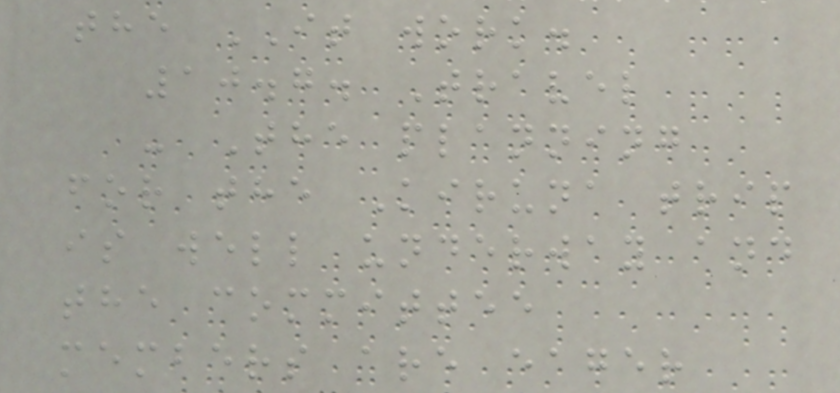the IT work.
10.7. Travel
- The planning
for the Kiruna trip
is well underway and
the committee
members are eager
